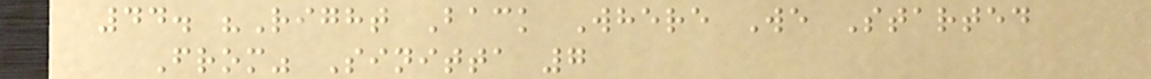44. "Right Back Where We Started
From" Sinitta 7
